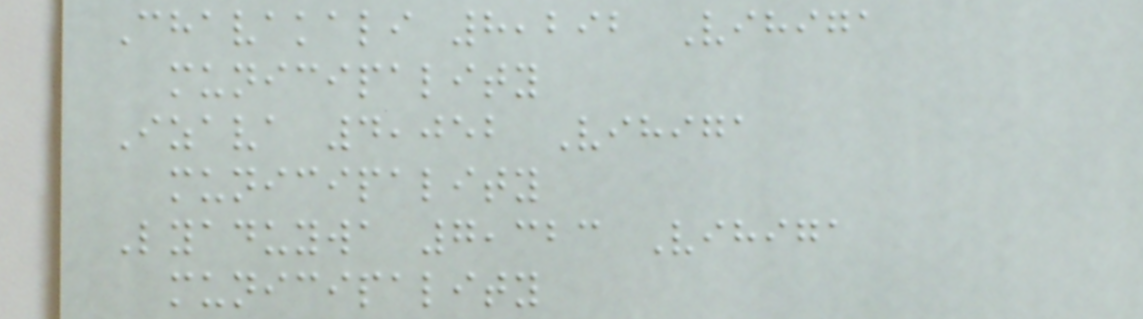Chavakali 8,292 Vihiga
municipality
Izava 4,052 Vihiga
municipality
Lyaduywa 7,323 Vihiga
municipality
